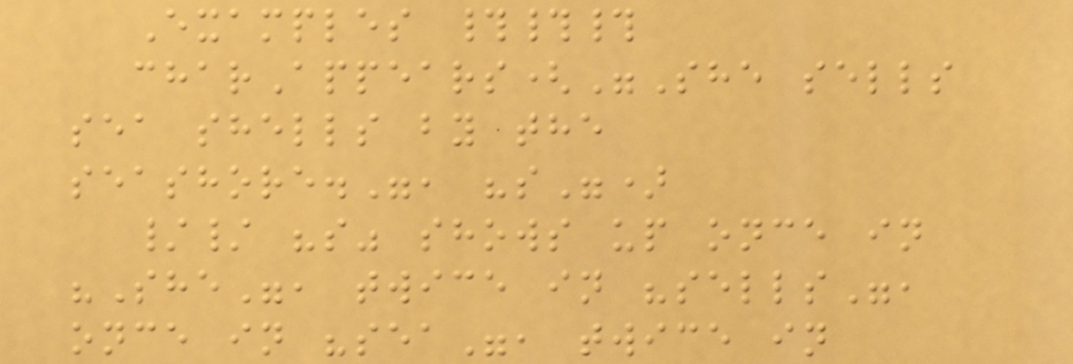Examples ###
charAppears("She sells
sea shells by the
seashore.", "s")
// "s" shows up once in
"She", twice in "sells",
once in "sea", twice in
